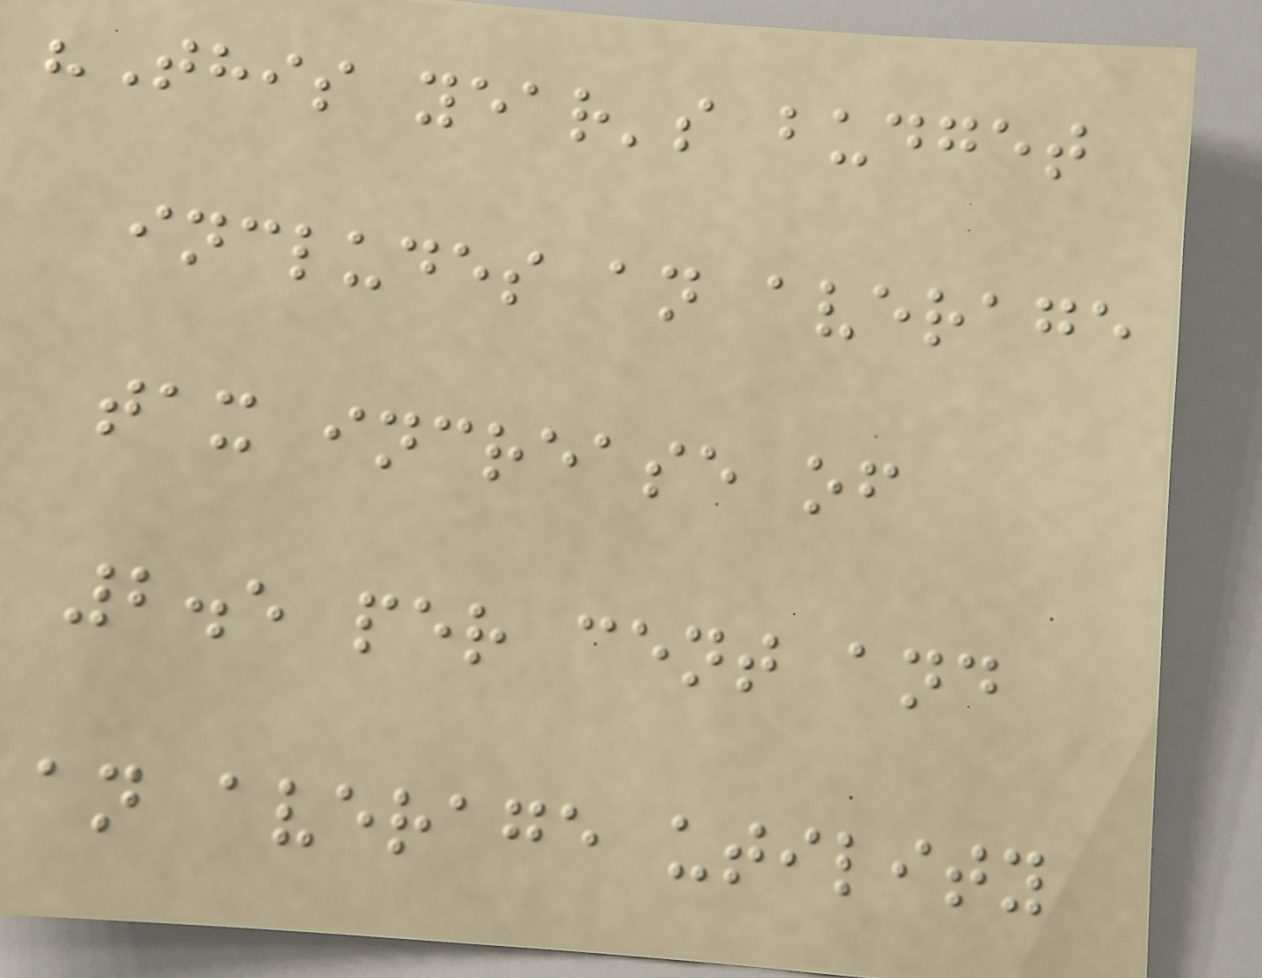"This year's budget
includes an average
tax increase of
2.5 per cent and
an average utility
